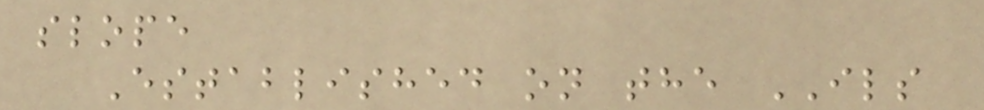slope
Established on the ILS
